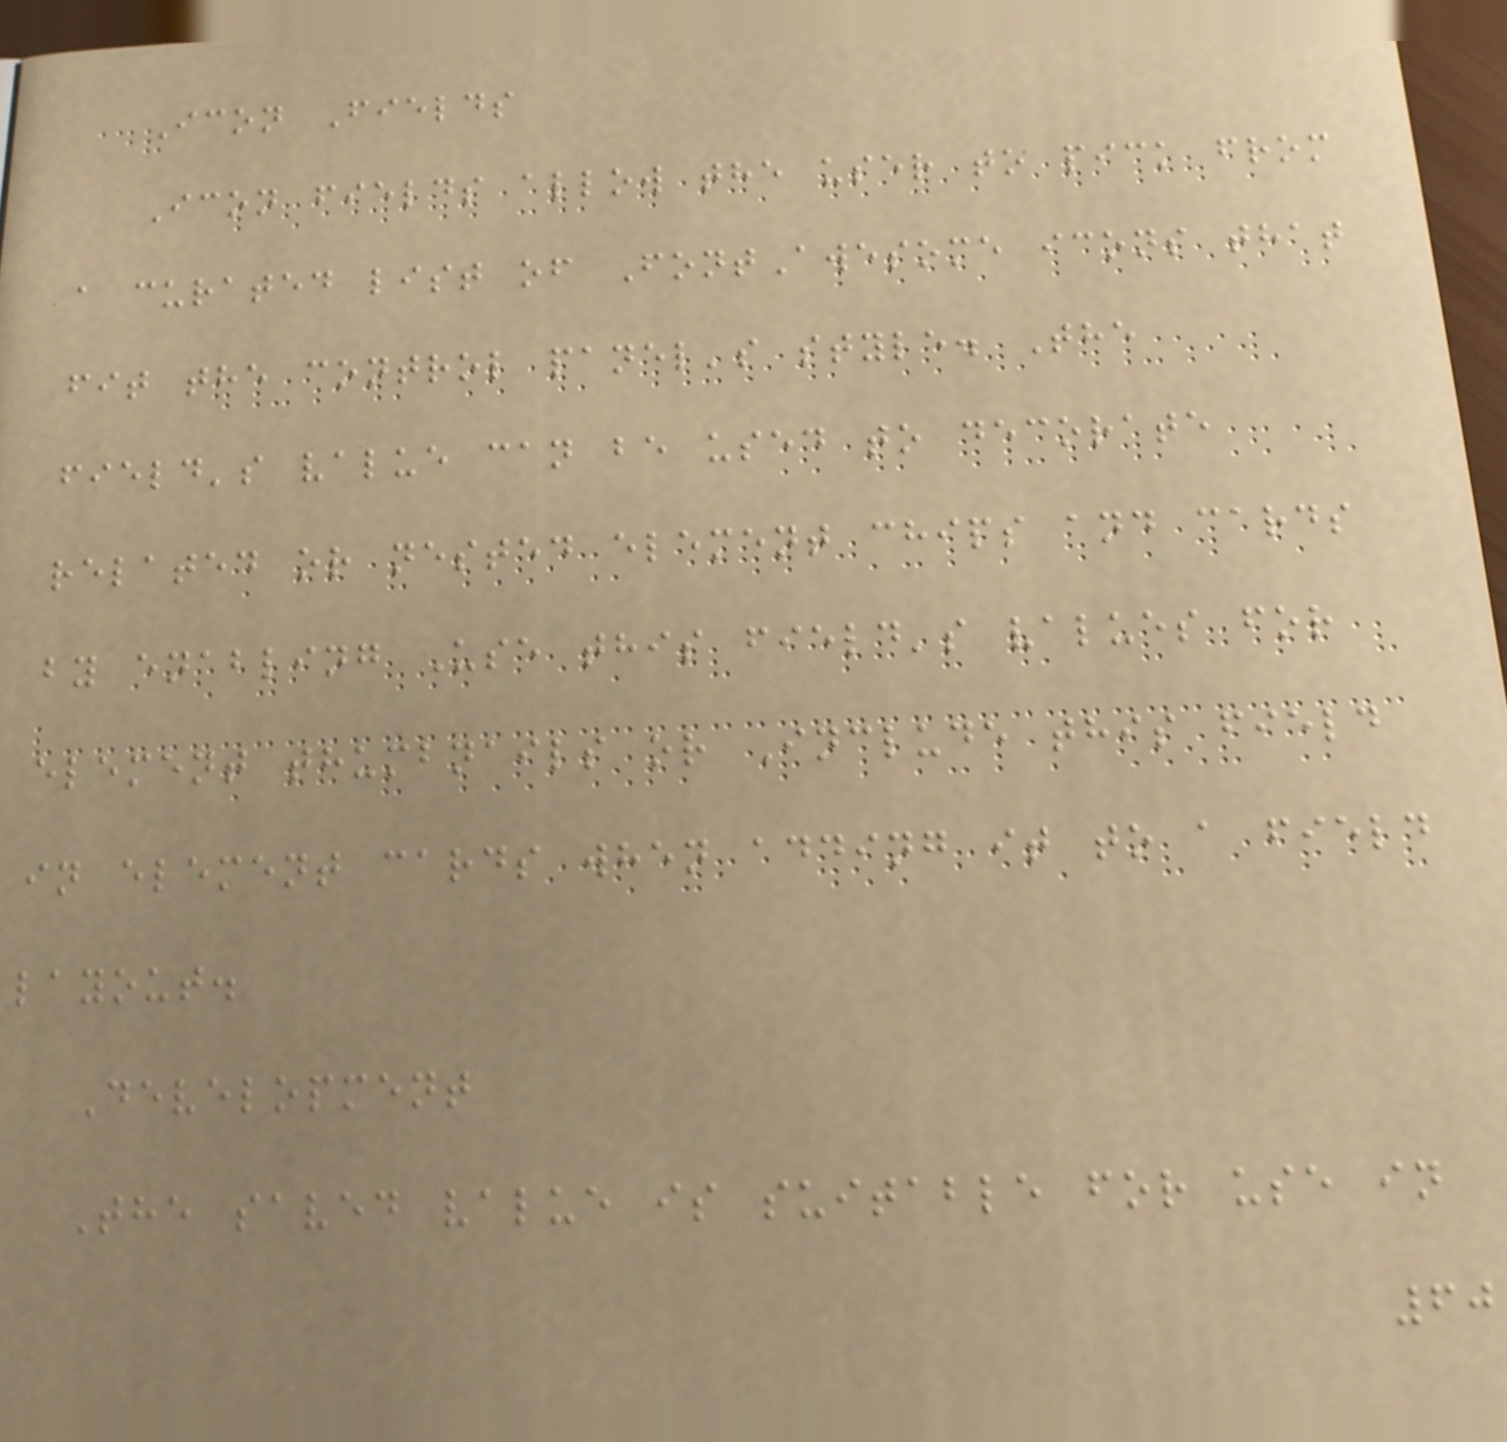Icon Fields
Icon fields allow the user to pick from
a curated list of FontAwesome icons that
fit the control panel's style. The
field's value can be used to decorate
related or nested element chips and cards
by enabling Use this field's values for
element thumbnails or Include this field
in element cards when adding it to a field
layout.
Development
The saved value is suitable for use in
60
